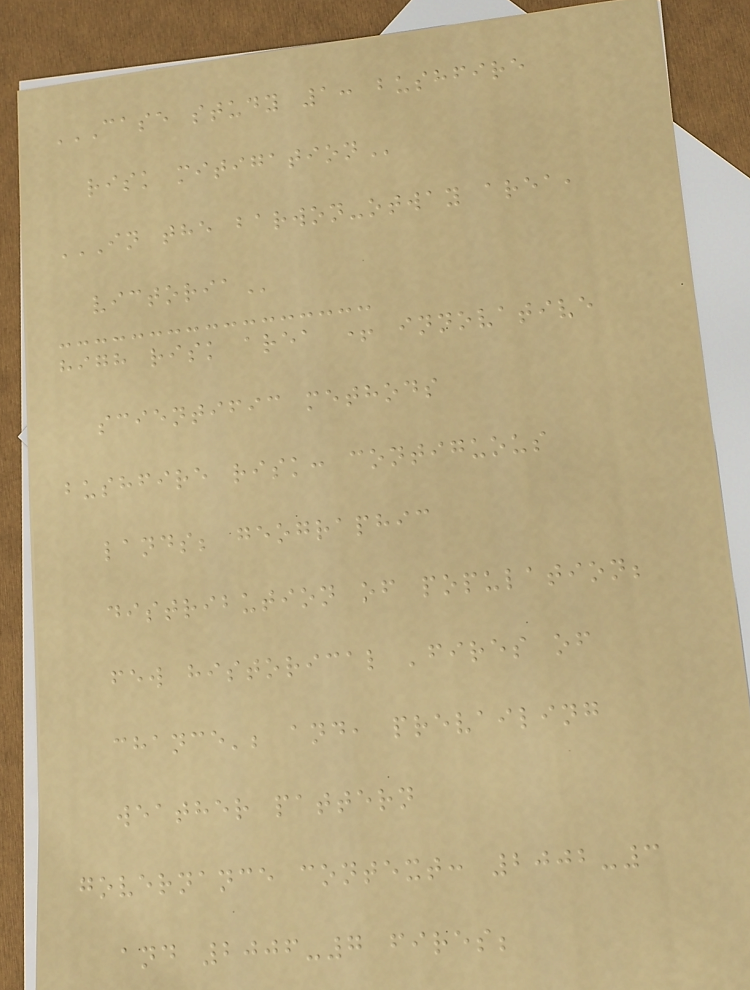CASE STUDY 1: BUSHFIRE
RISK MITIGATION
IN THE BARWON-OTWAY AREA,
VICTORIA
high risk area + innovative
scientific methods
bushfire risk: contiguous
lands; geographic
distribution of population;
few historical 'fires of
chance'; and, prevailing
weather pattern
governance context: 2002-3
and 2006-7 fires;
